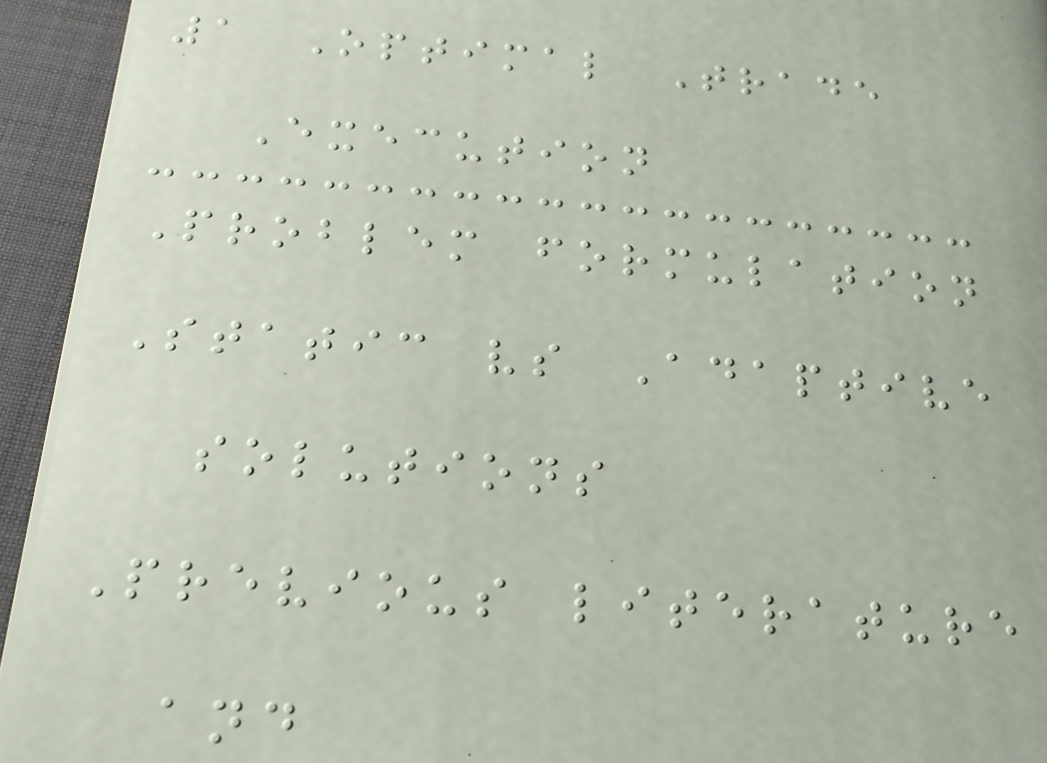1 Optimal Trade
Execution
Problem formulation
Static vs Adaptive
solutions
Previous literature
and
